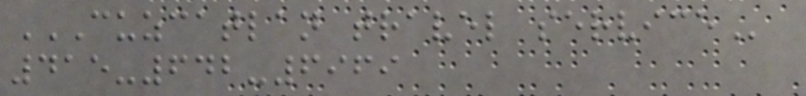CUZCATLAN TRAVEL SERVICE
415-642-6969
